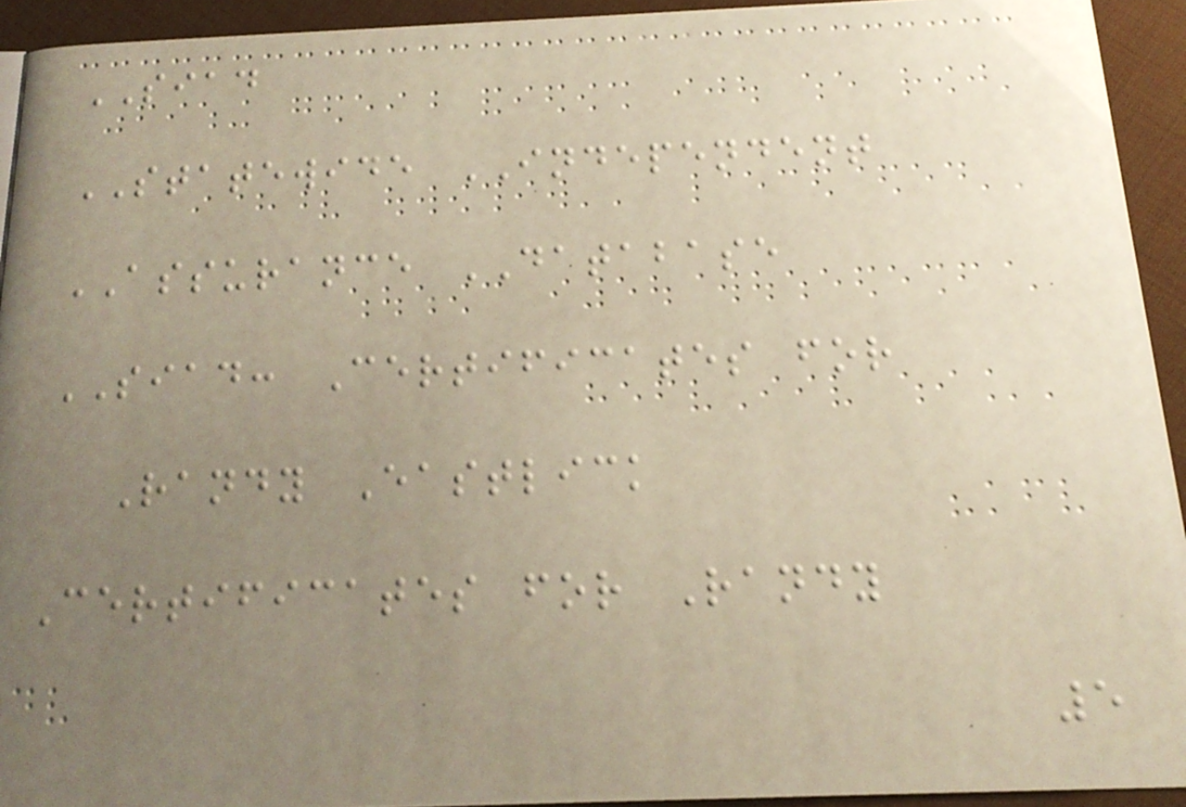SIAD
STATEWIDE INDEPENDENT
ASSURANCE DATABASE
SIAD: Certificates for
Randy Eastlick
Certificates for Randy
5
